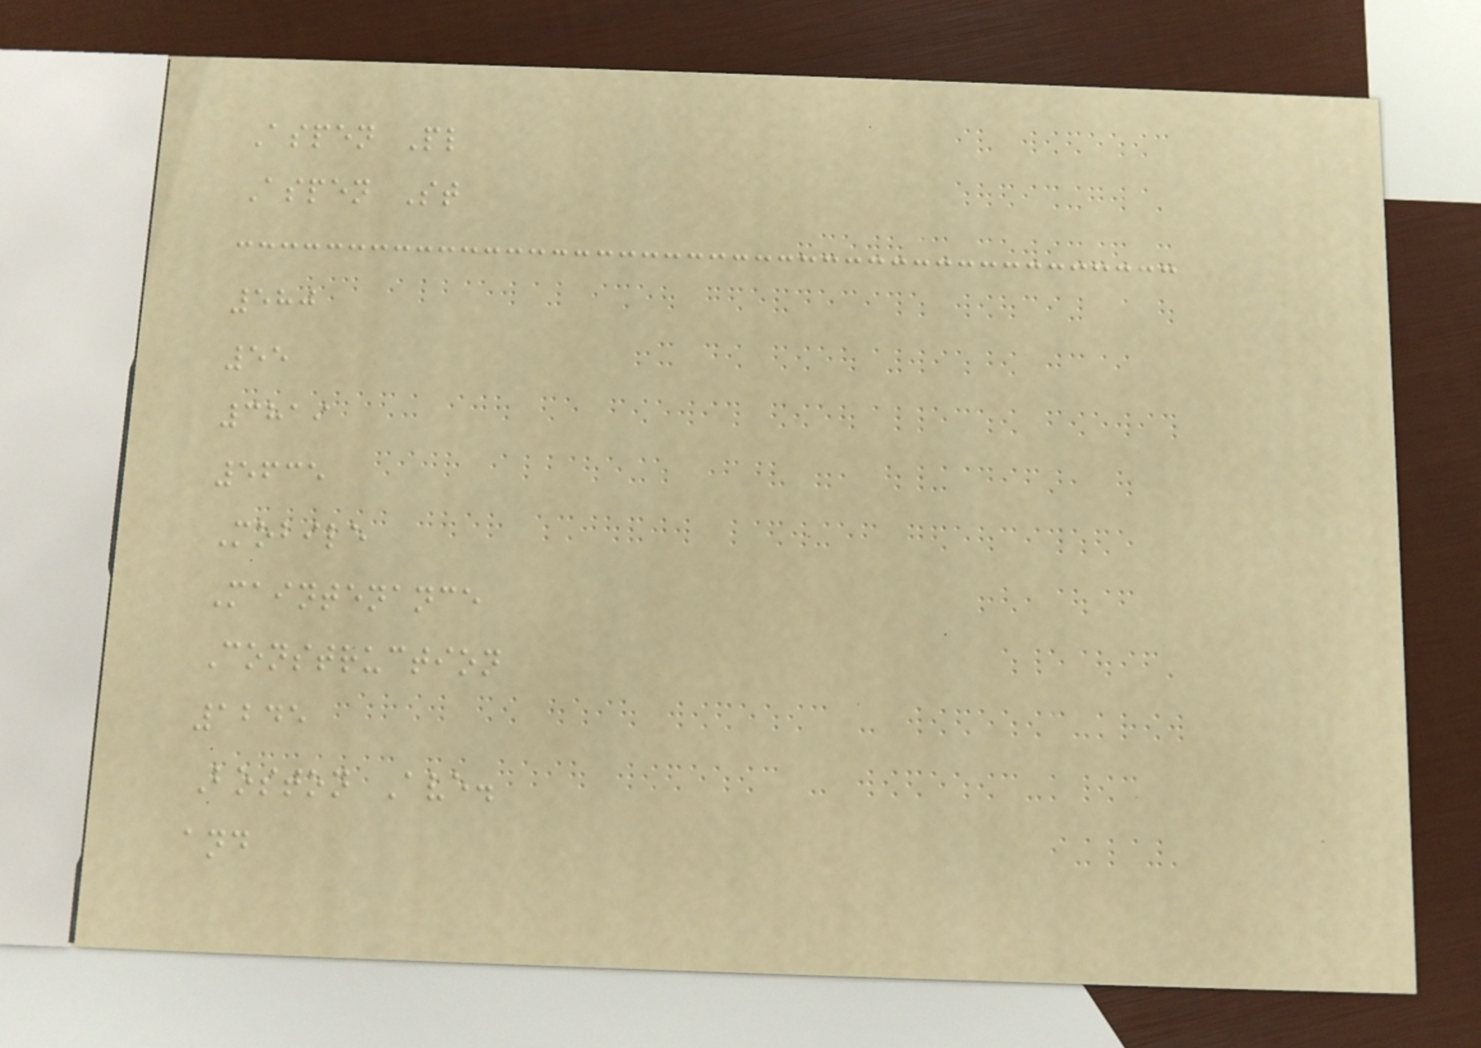Aspen Pl
Aspen St
580
55
3819
5635
Mobile
Maintenance
Construction
1245
Boston Ave.
and
